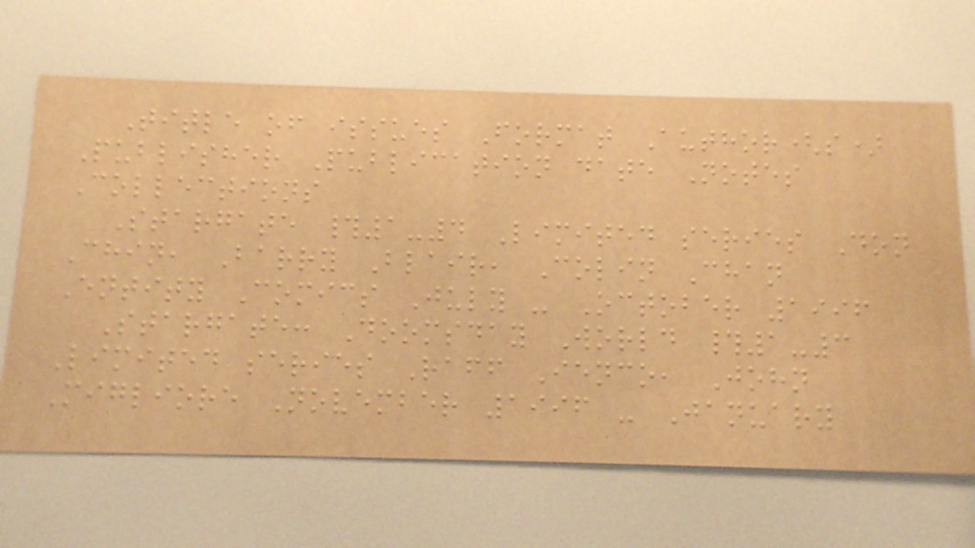Title of issues Format Author(s)
Publisher Publication date Notes
Collections
Stargate #1-4 Limited series Don
Chin, Barry Blair, Colin Chan
Entity Comics July - October 1996
Stargate: Doomsday World #1-3
Limited series Raff Ienco, John
Migliore November 1996 - January
